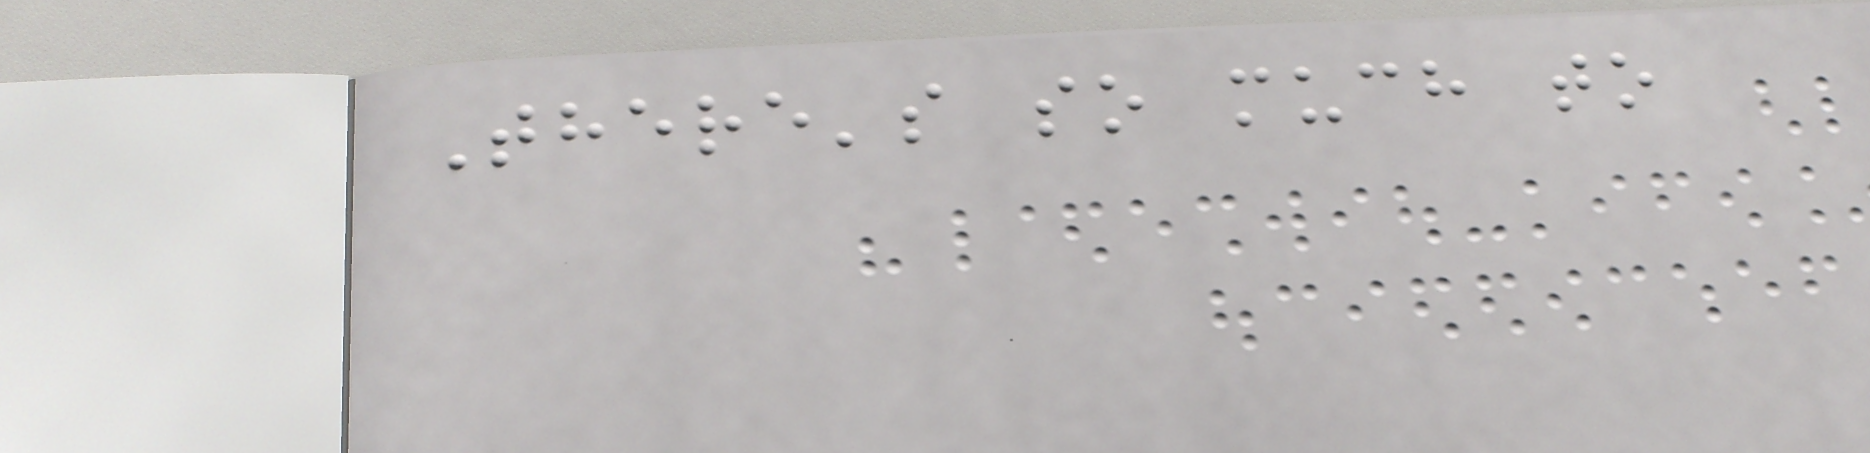There's so much to
